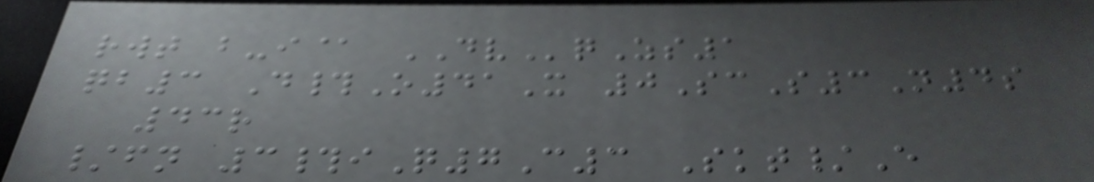rwt b-i@ DVqZs1
qb3 D#O41X 0ScS3N4s
43r
/fn 3#iQ7C3 Skt/E
